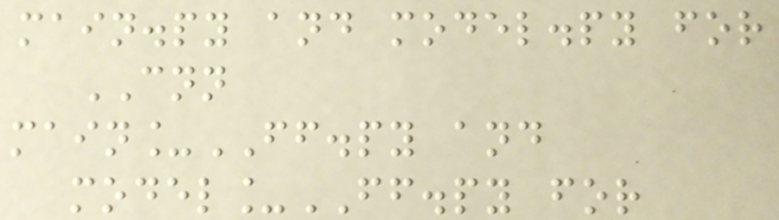main.py and model.py for
CNN
main_FF.py and
model_FF.py for
